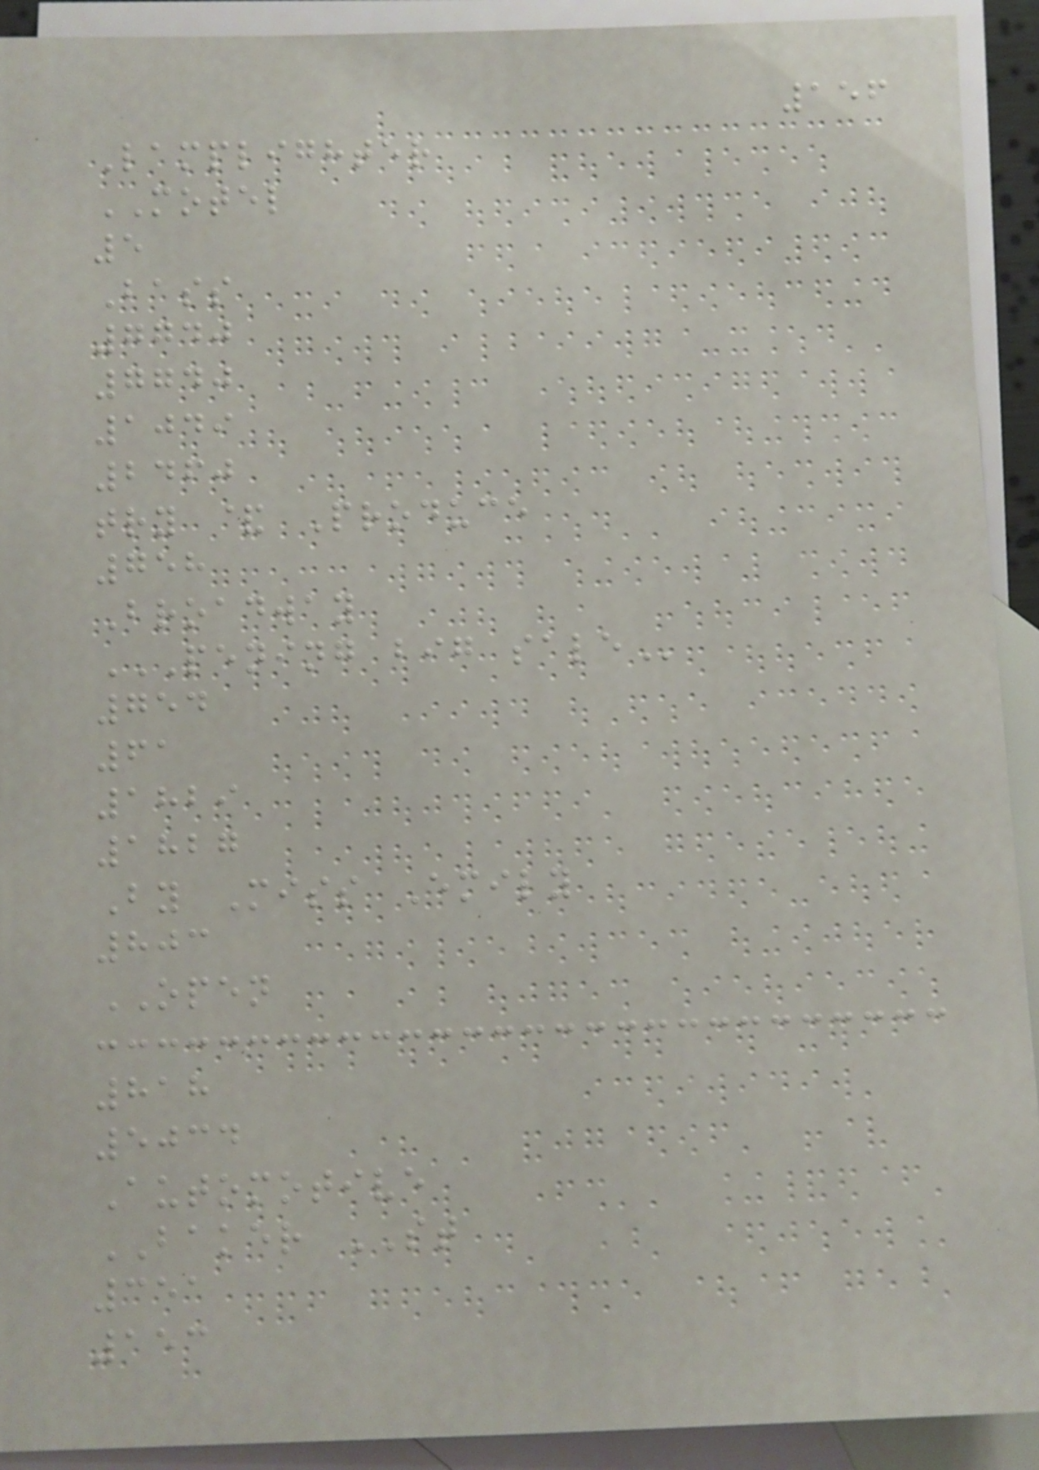156
Lamplighter
MOTEL
5
Bass
7740
7740
1049
2460
try & Produce
758
Broadway
PENING BIG SALE
754
61
1829
1827
By Miss Emily
803
OPEN
818
5034
Automotive
BAKER ST
351
153
